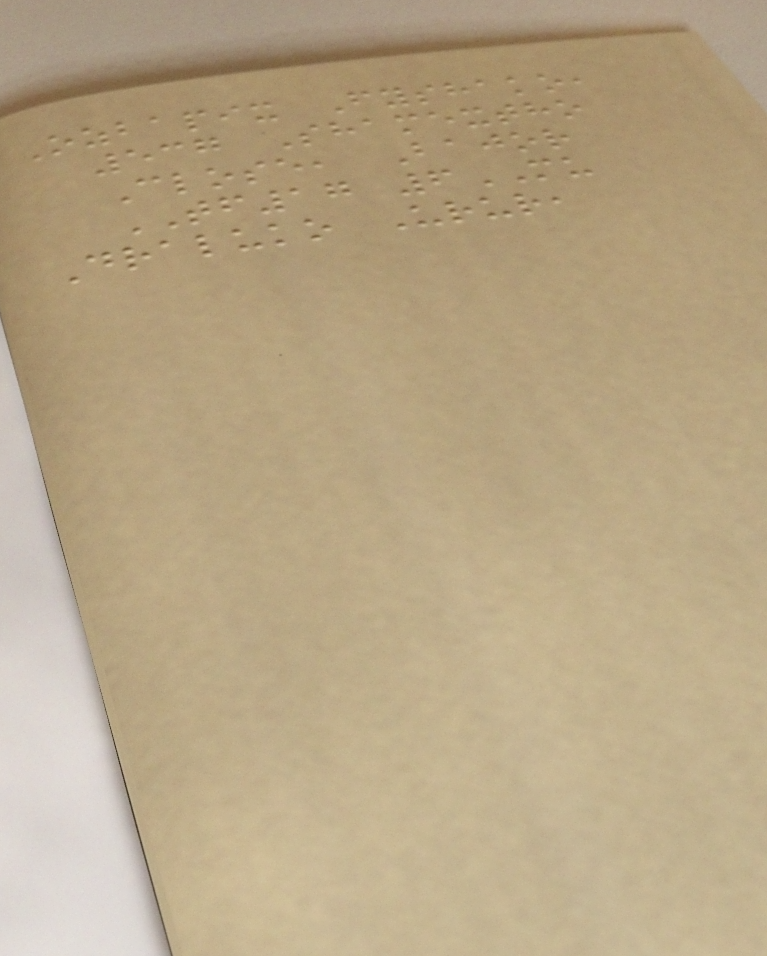Ozbapix Fyshako,
537 Shamextho
Close, Bajor
TF17 6MU
Draluko Urur,
